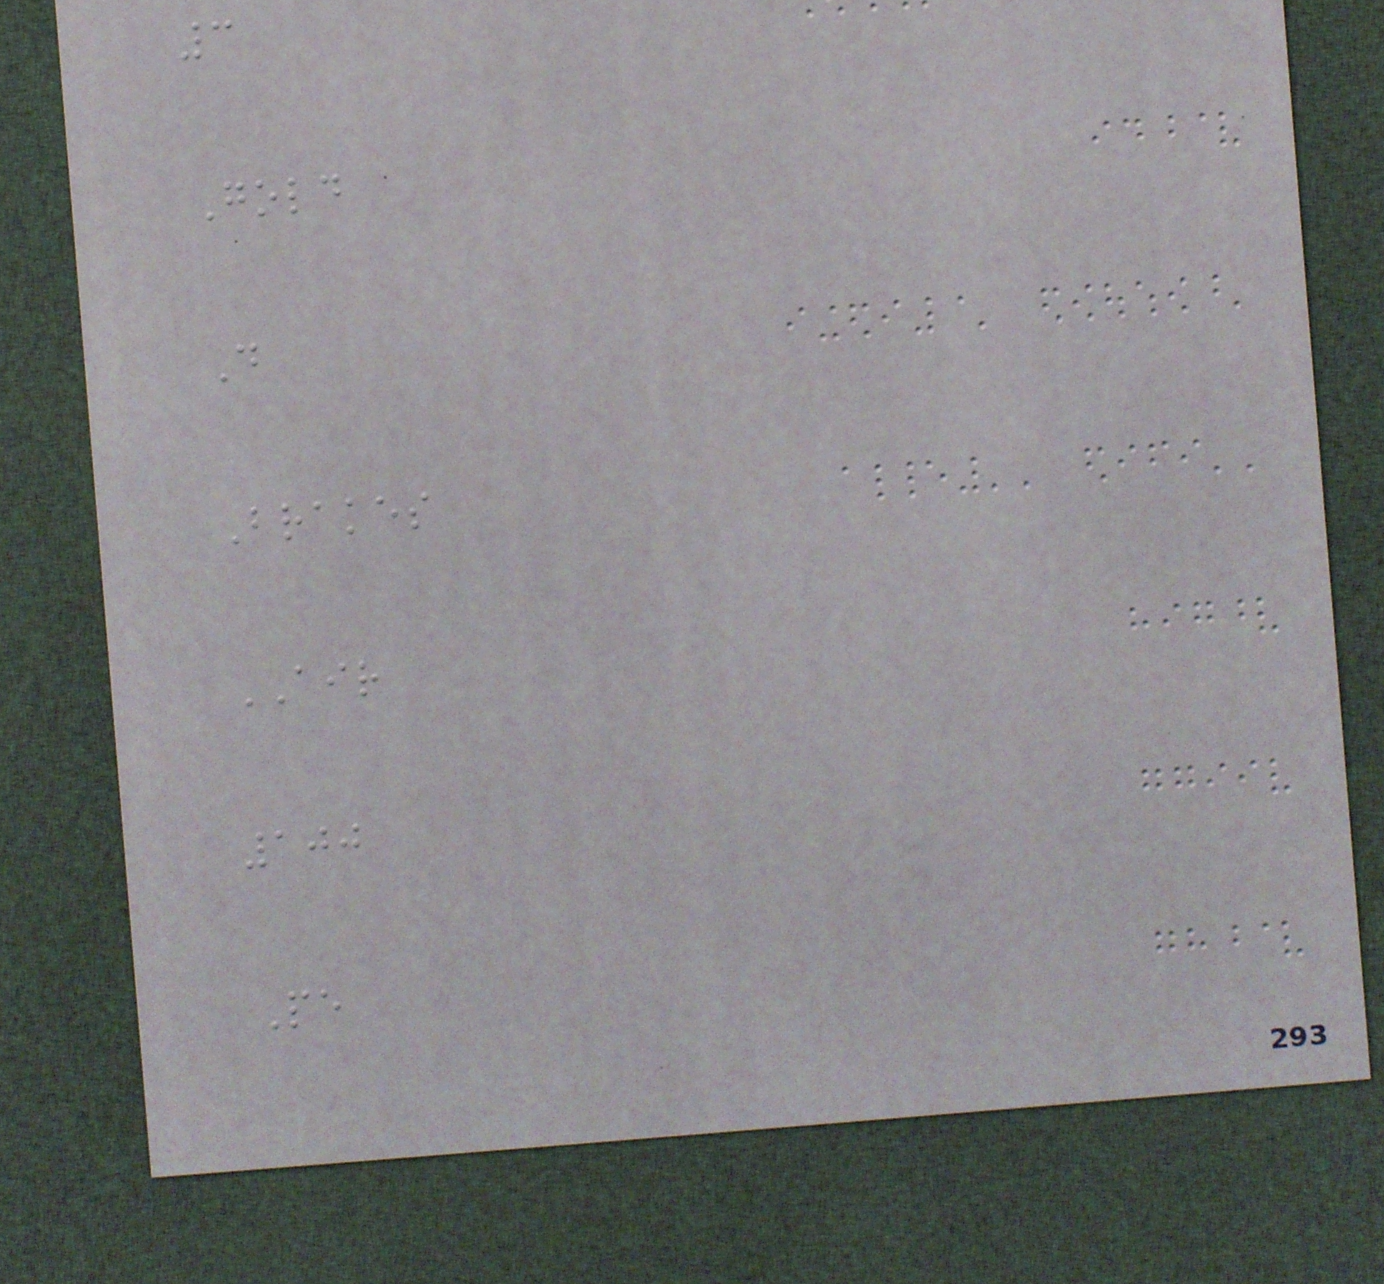3
Gold
D
Brakes
AIR
100
Pe
